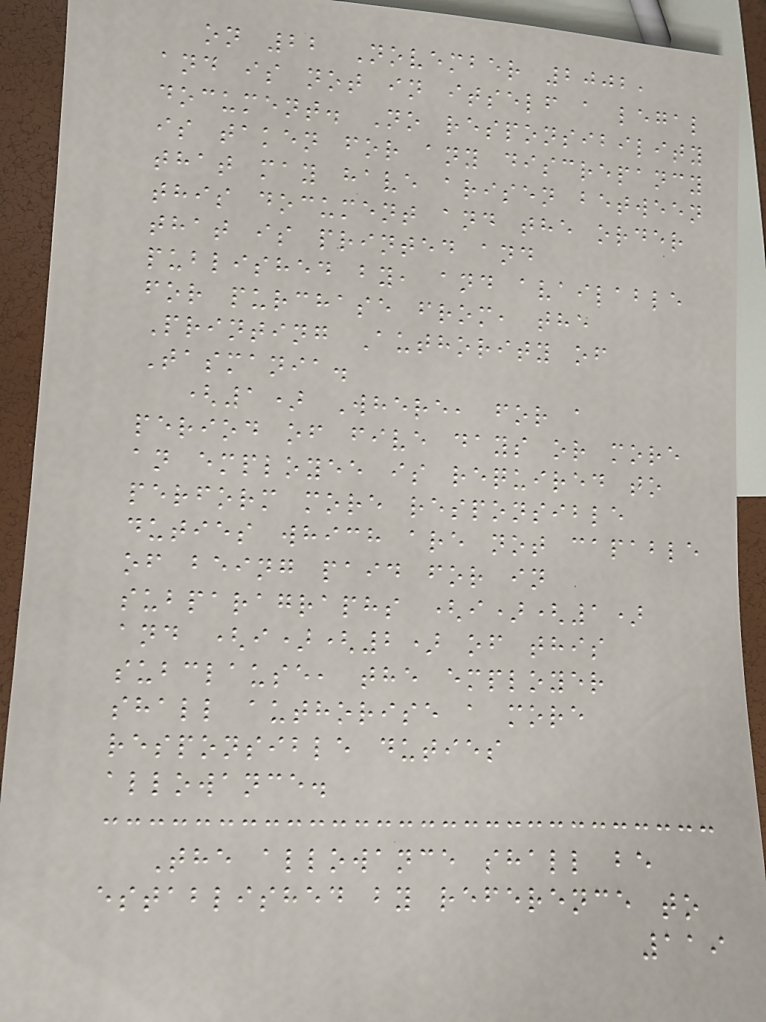on 22 November 2002,
and is not in itself a legal
document. No responsibility
is taken for any discrepancy
that may have arisen between
this document and the order
that is printed and
published by, and available
for purchase from, the
Printing Authority of
Tasmania.
(1) Where, for a
period of five days or more
an employee is required to
perform more responsible
duties which are not capable
of being paid for in
subparagraphs (i)(1)
and (i)(2) of this
subclause, the employer
shall authorise a more
responsible duties
allowance.
The allowance shall be
established by reference to
119
